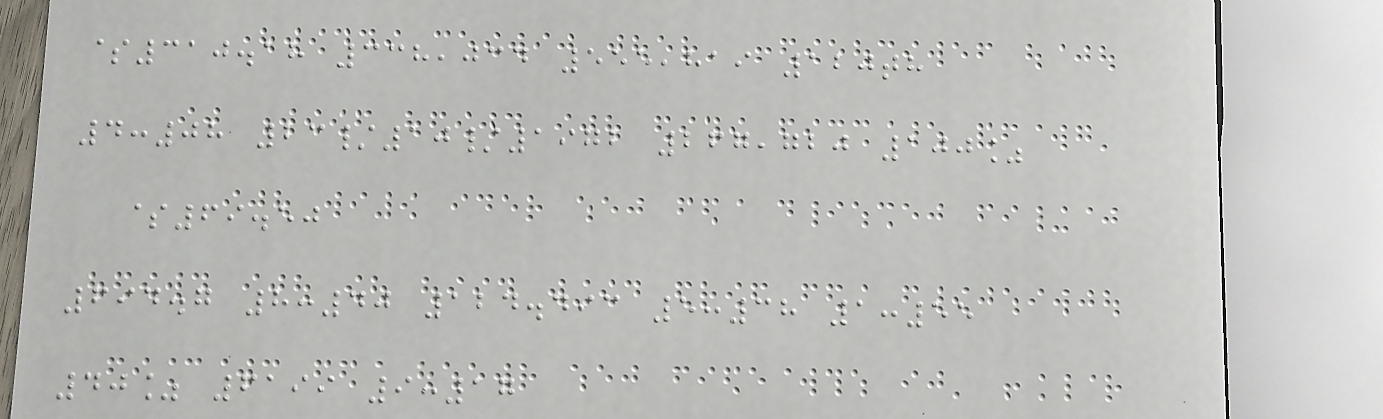$310.18 338,034 555,819 120th
4:08 23/10/1972 267,720 100%
$69.50
694.7 8:40 124.493 5:38 1:55
40% 6199 9:17
